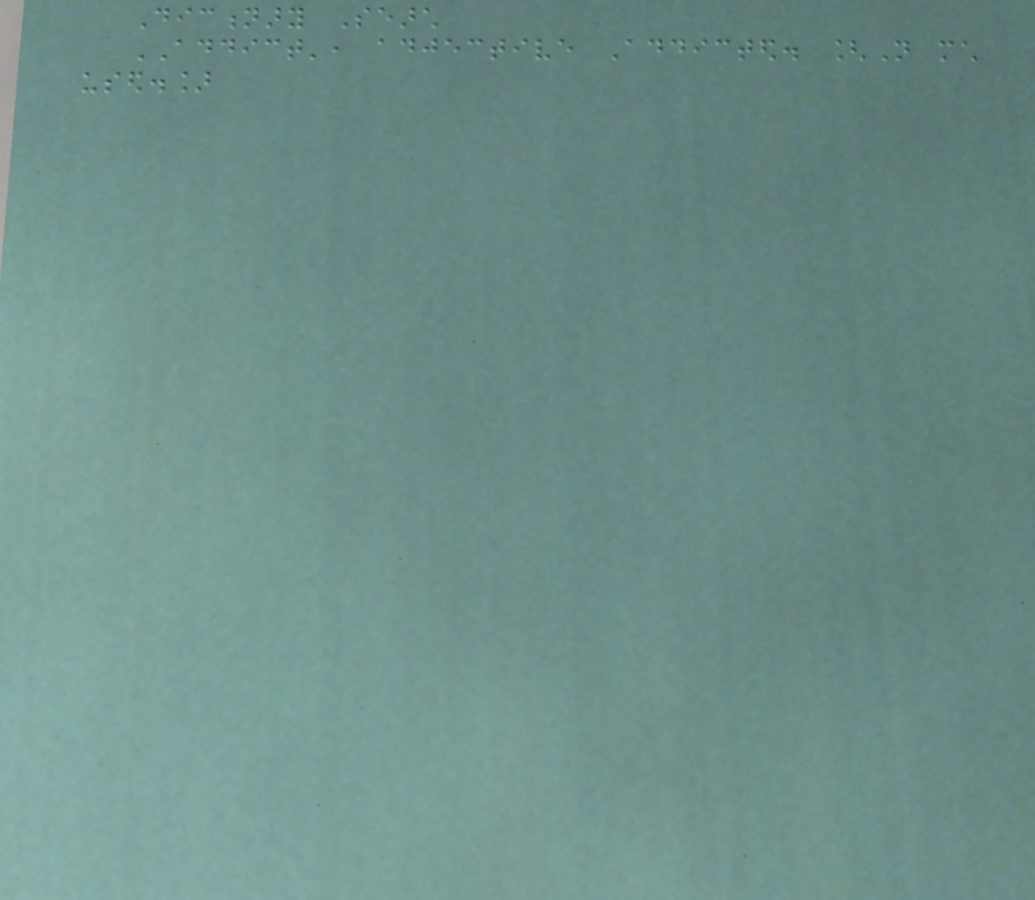Dictionary Search
ADDICT', adjective Addicted. [Not much
used.]
